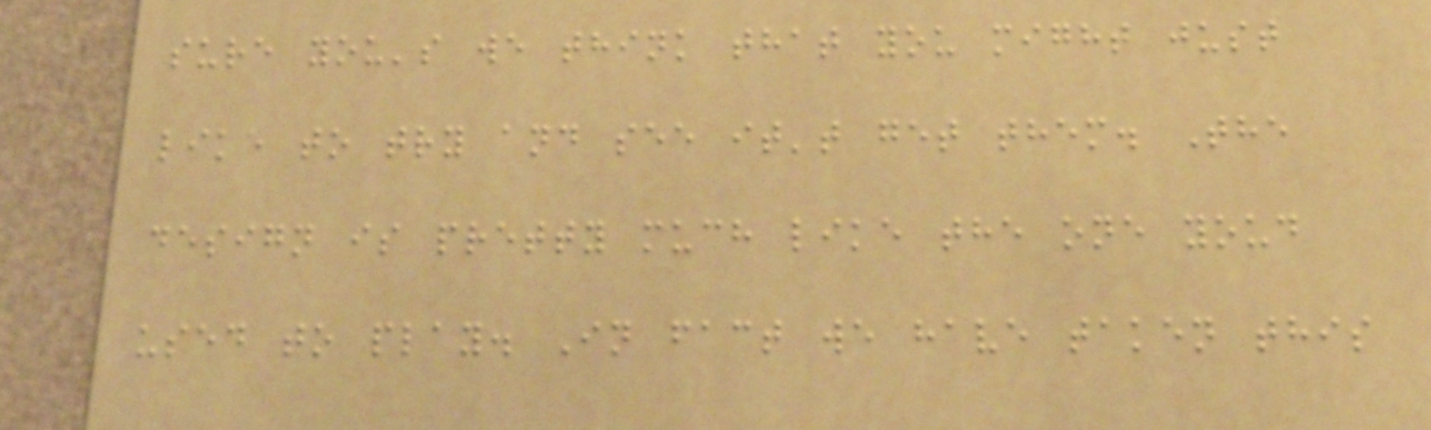sure you's we think that you might just
like to try and see it't get them. The
design is pretty much like the one youd
used to play. In fact we have taken this
